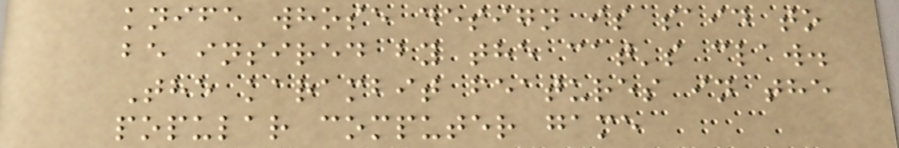knife whose design is said to
be insired by the cat's claw.
The karambit features in the
popular computer game
